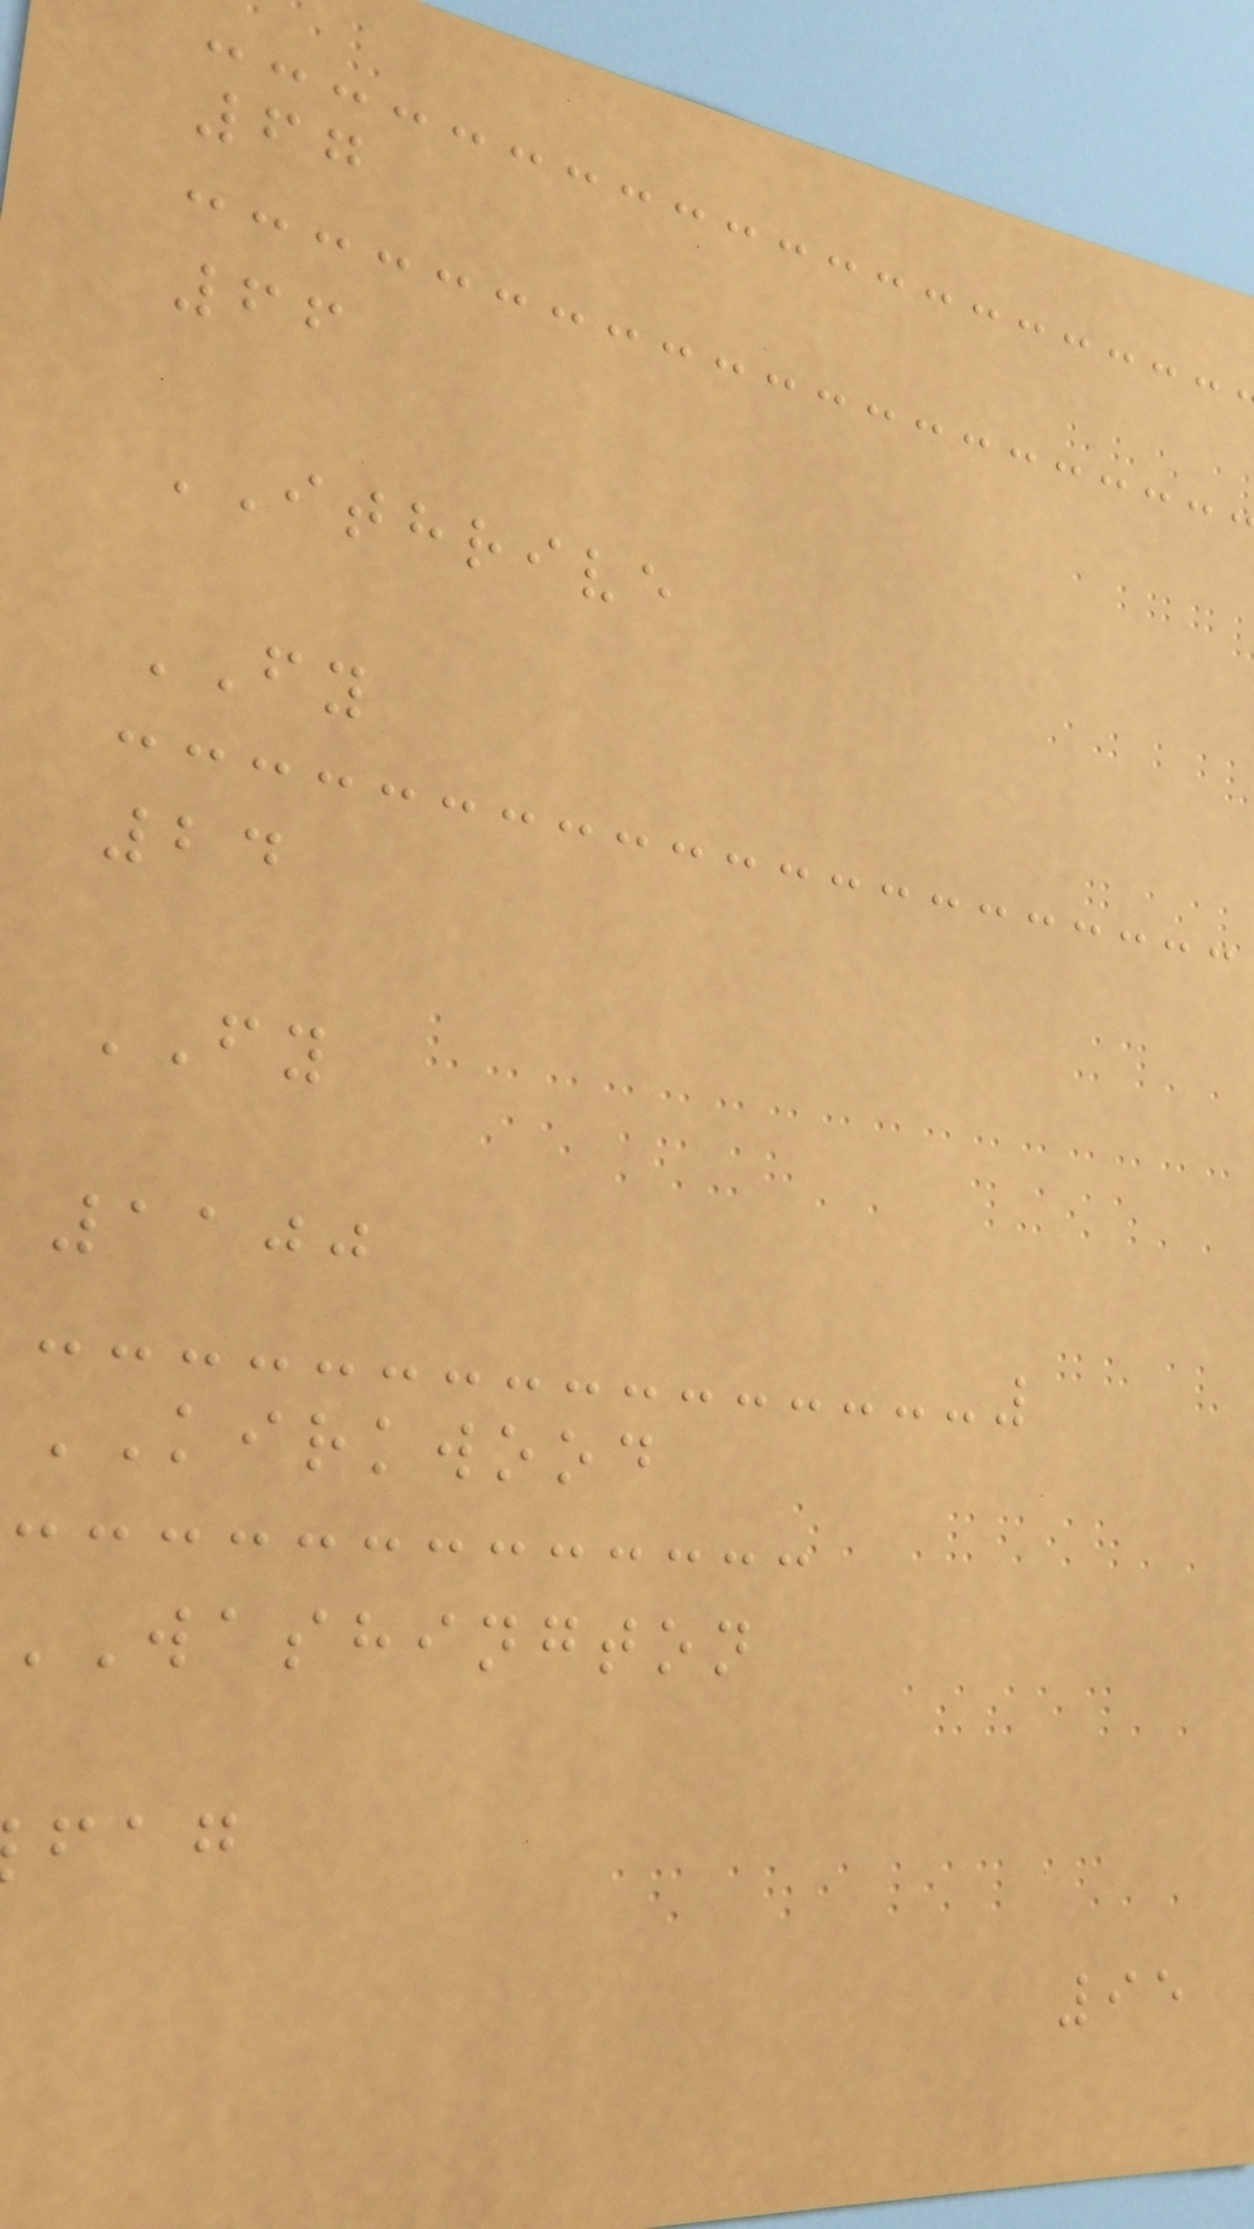67
66
ITHRIVE
FY
24
FY
1100
KIRKWOOD
washington
95
